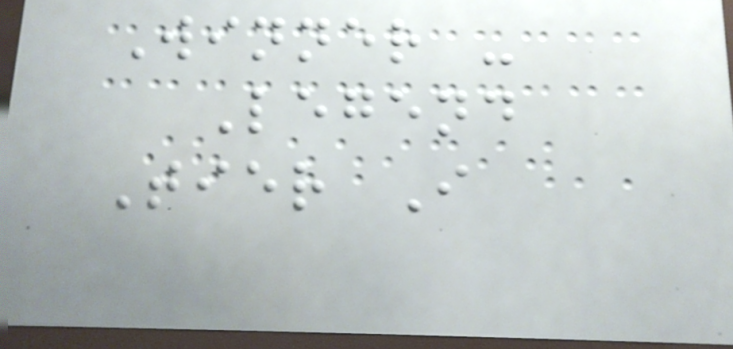Winner -
Legend
Tier I
